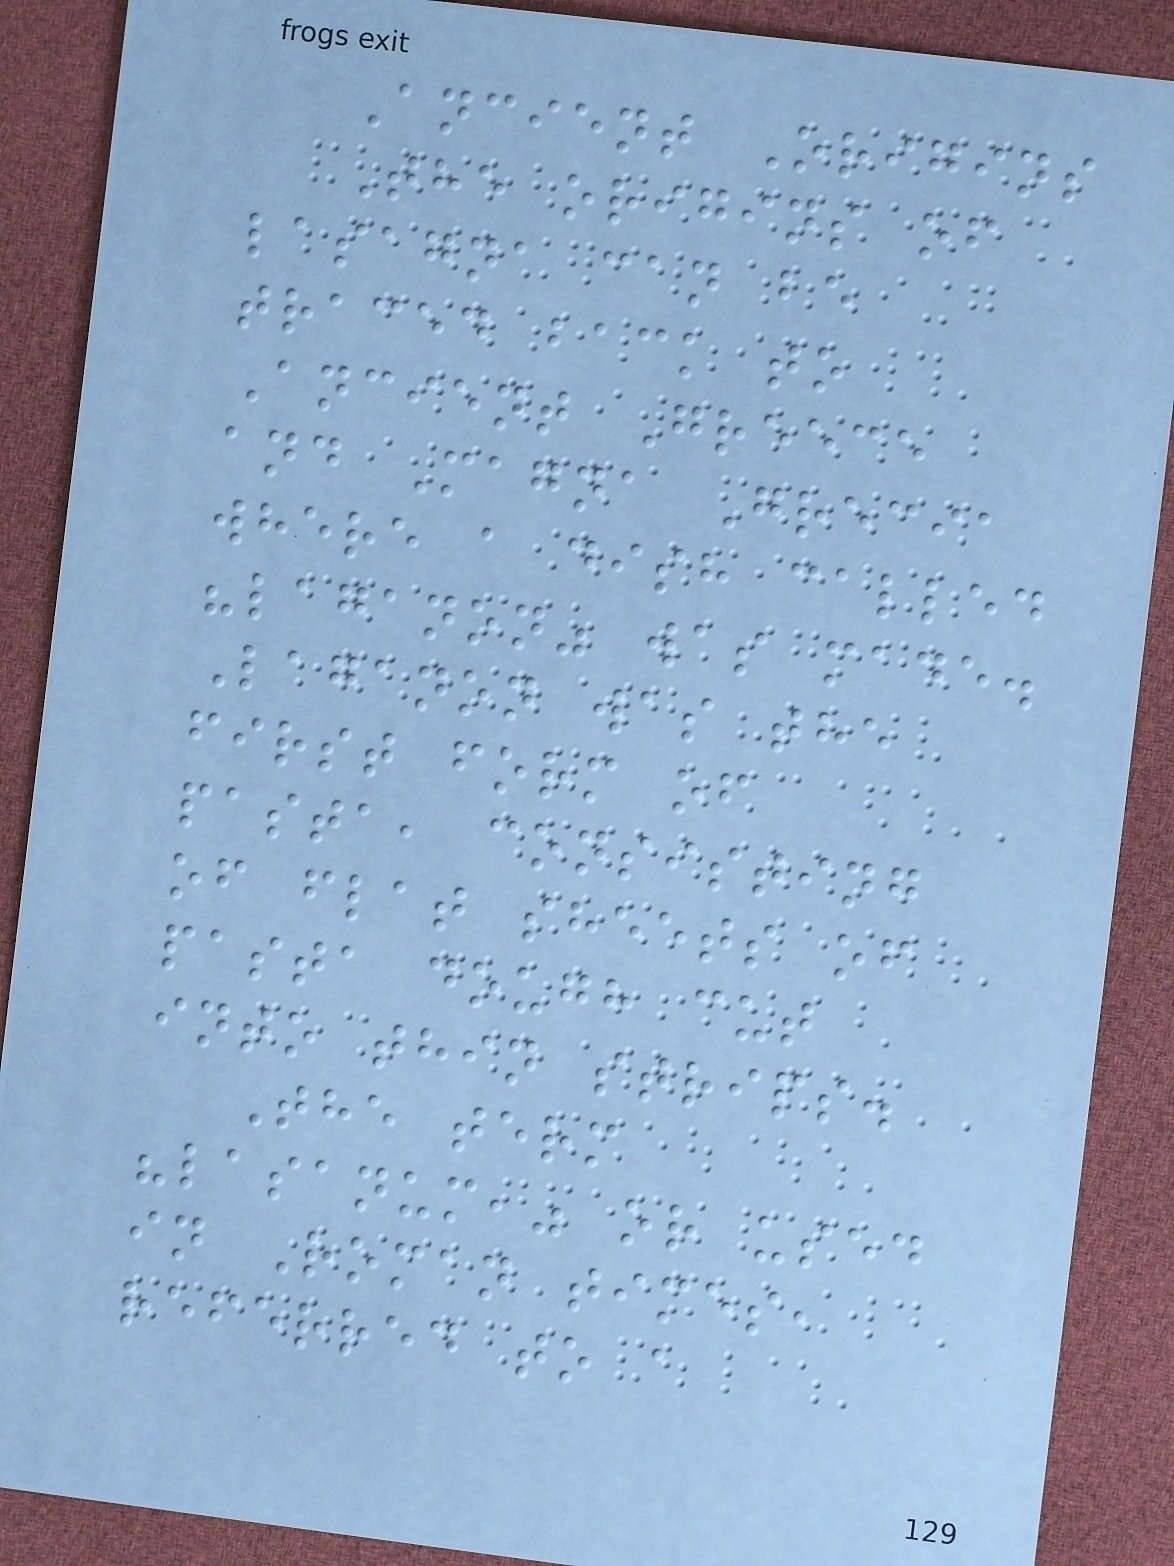Ancient Origins
The origins of
lasagna can be
traced back to
Ancient Greece
and Magna Grecia
where a dish called
"laganon" was made.
Laganon was the
first form of
pasta, consisting
of flat sheets of
pasta dough cut
into thin strips.
The term
"lasanum," or used
in Roman times,
referred to a
